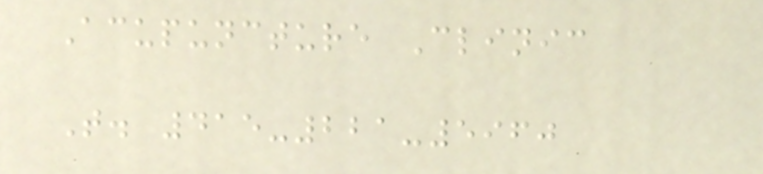Acupuncture Clinic
T. 415-221-5960
